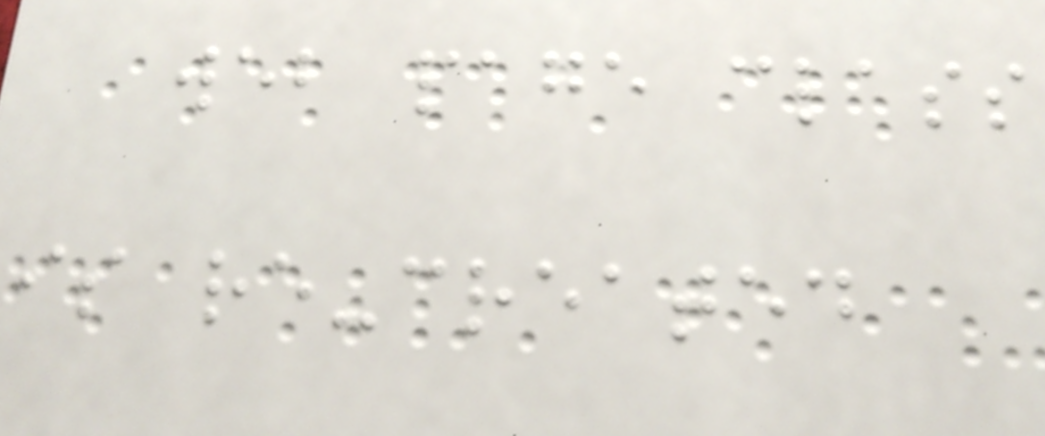web page class
is re-created
